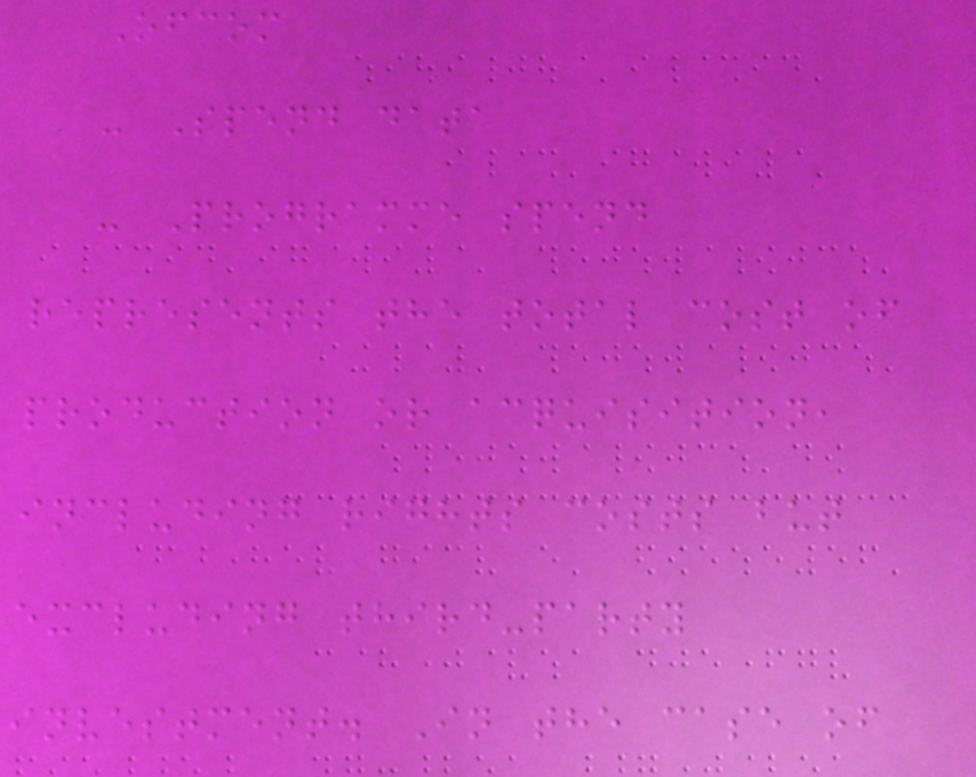Ofcom
- Spend data
- Programme spend
represents the total cost of
production or acquisition,
including rights costs but
excluding third-party
investment. In the case of
